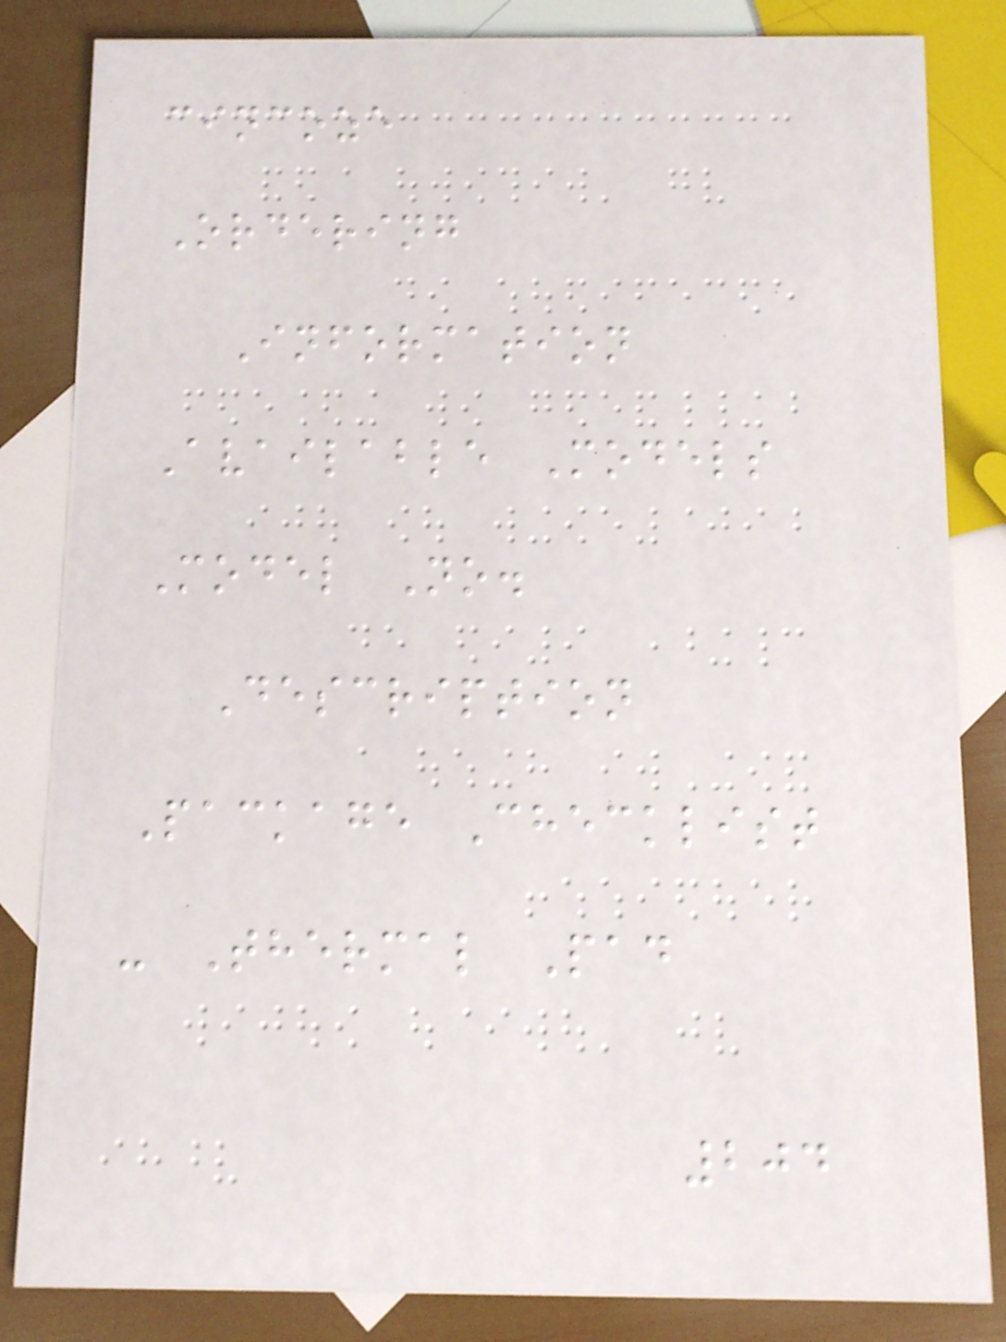cincoze
Ordering
Information
Available Models
Model No.
Description
Package Checklist
- Thermal Pad
204
